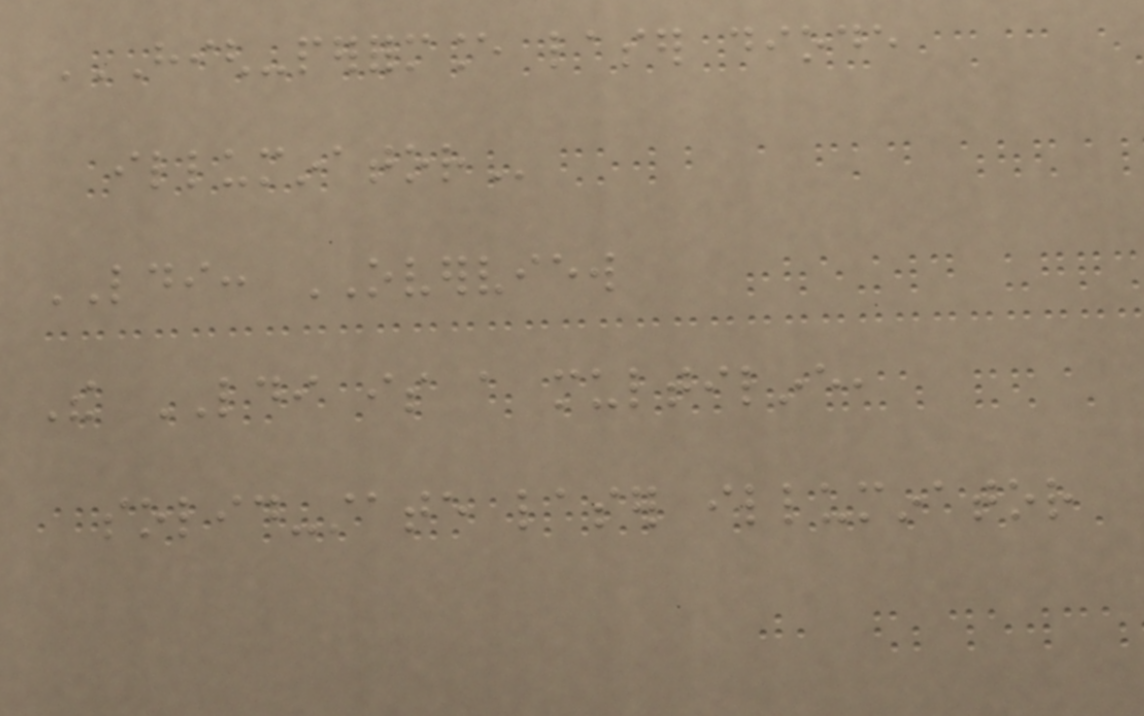HIGH-PERFORMANCE LASER DIODE
ILLUMINATOR
LDI: OVERVIEW
The LDI is a multiline,
solid-state laser illuminator
